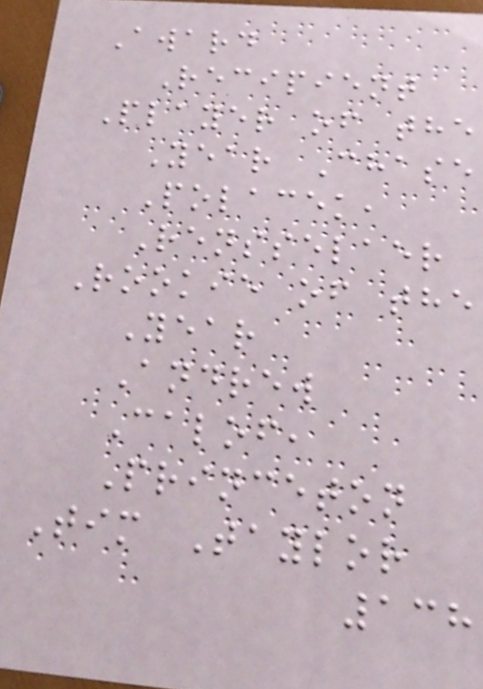Award
Recipient
Player of the
Year Chase
Polacek,
Rensselaer
Rookie of the
Year
Andrew
Calof,
Princeton
Tim Taylor
138
